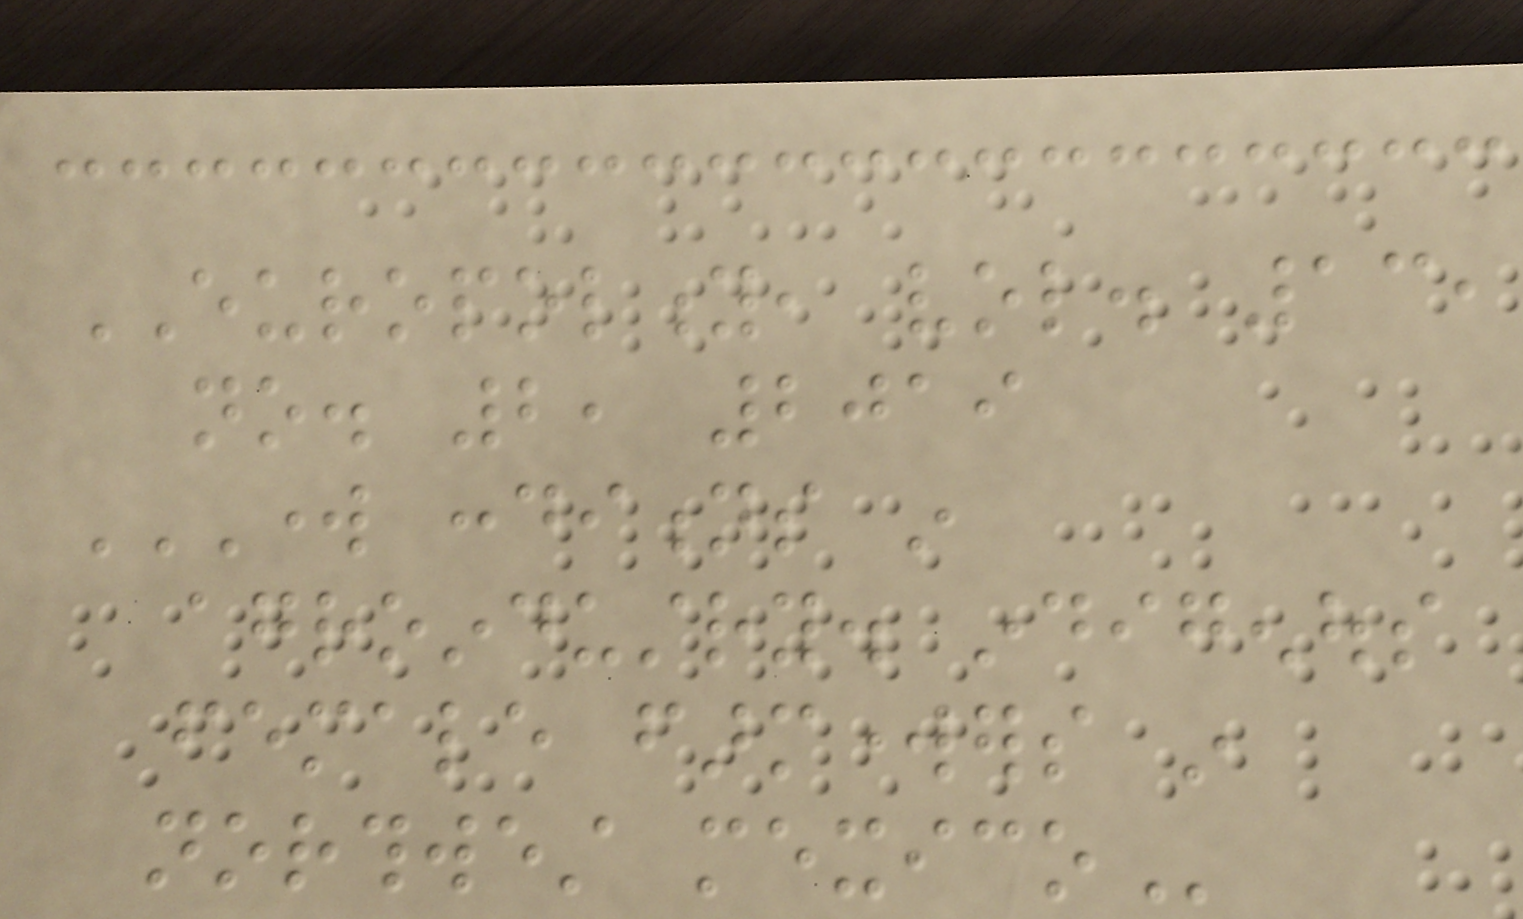EUROPOLITY, vol. 13,
no. 2, 2019
WORK CONDITIONS IN
AGROINDUSTRY. INDIGENOUS
FEMALE FARMWORKERS IN
NORTHWEST MEXICO
